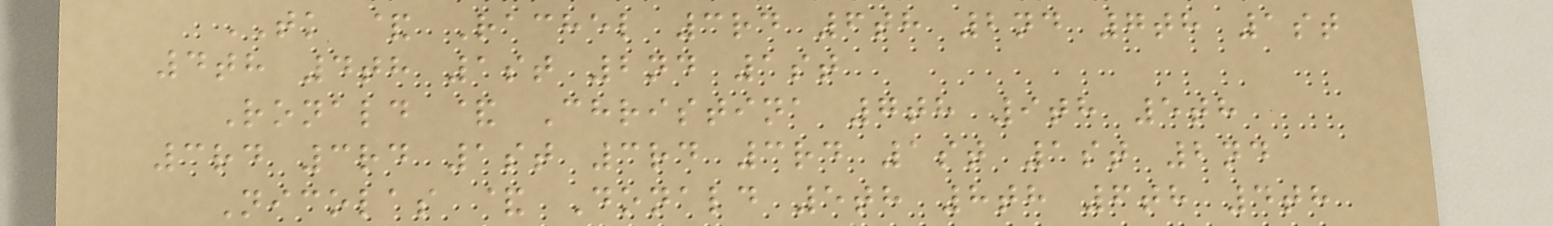TK & Rachel 3rd 6th 2nd 7th 1st
4th 4th 1st 2nd 1st
Ronald & Christina 7th 9th 5th
3rd 3rd 1st 3rd 3rd 1st 1st 2nd
Nicolas & Donald 5th 8th 6th 4th
